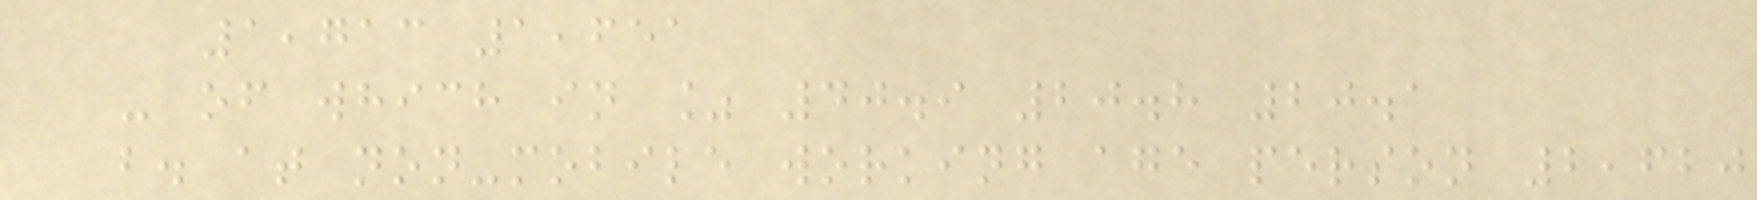1,713 1,651
- of which in % 40.9 20.8 20.1
b. at non-mobile working age person 2,620
